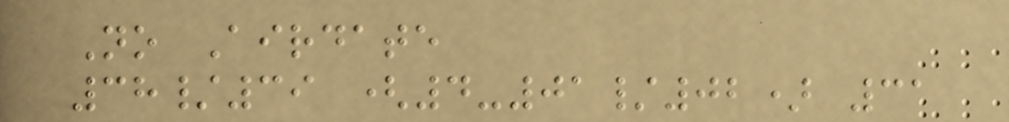No Airdate
38/39 (4-01/02) 31
